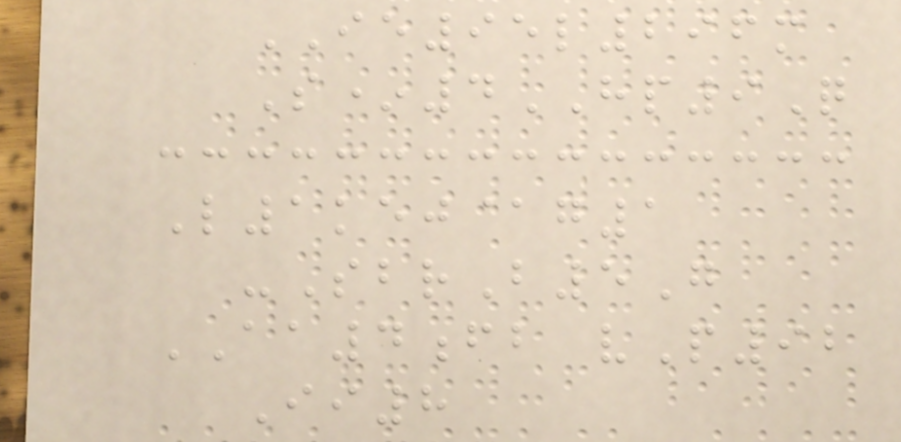IE95l296m
S*4HP9Q
L1kej@g1
-SbrB5G
AA4fb vP92
Ii8
